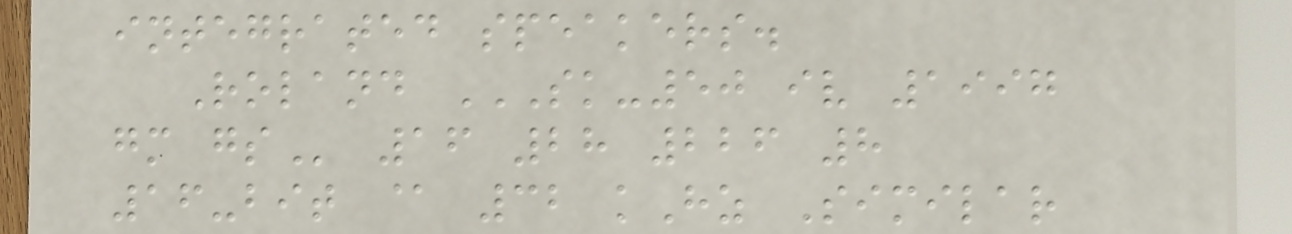integrated speakers.
Roland SK-50 IV 1997
GM GS 16 28 226 8
16-bit @ 32 kHz Similar
